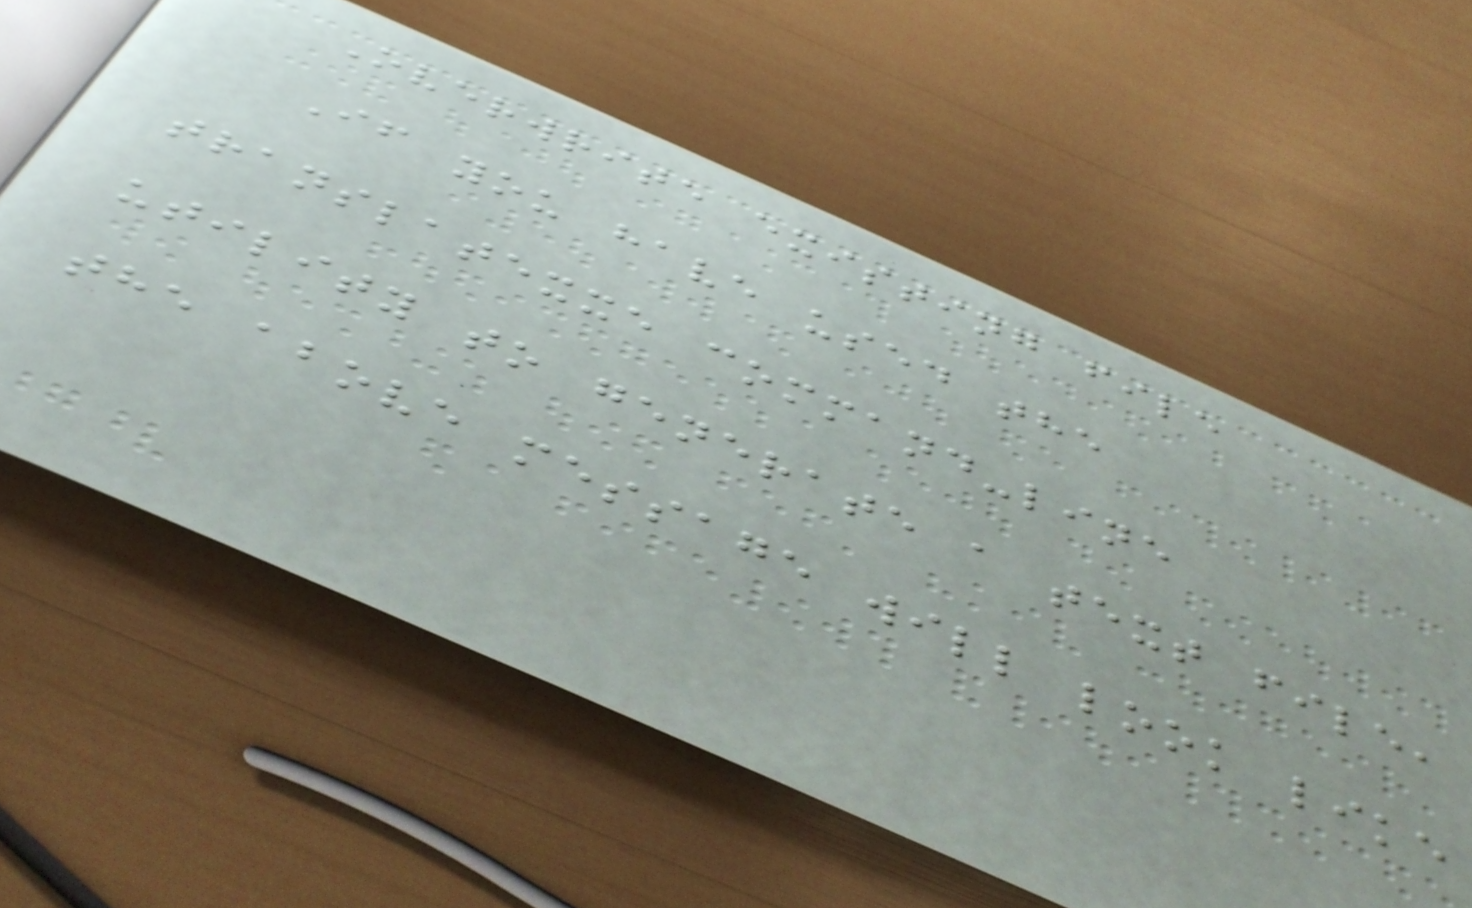Overwrite existing file
If you have used the
translatexxe command-line
utility to generate a text file,
the above message will look like
